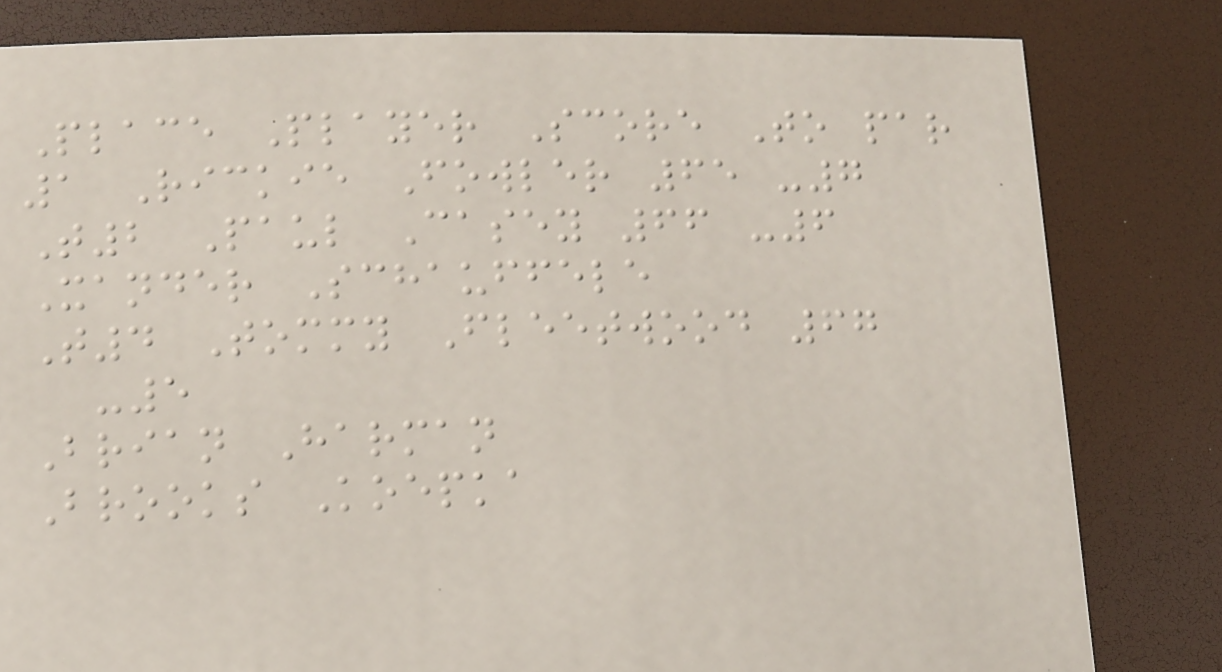Place Player Score To par
1 Rickie Fowler 65 -7
T2 Paul Casey 66 -6
Xander Schauffele
T4 Tommy Fleetwood 67
-5
Brian Harman
Brooks Koepka
